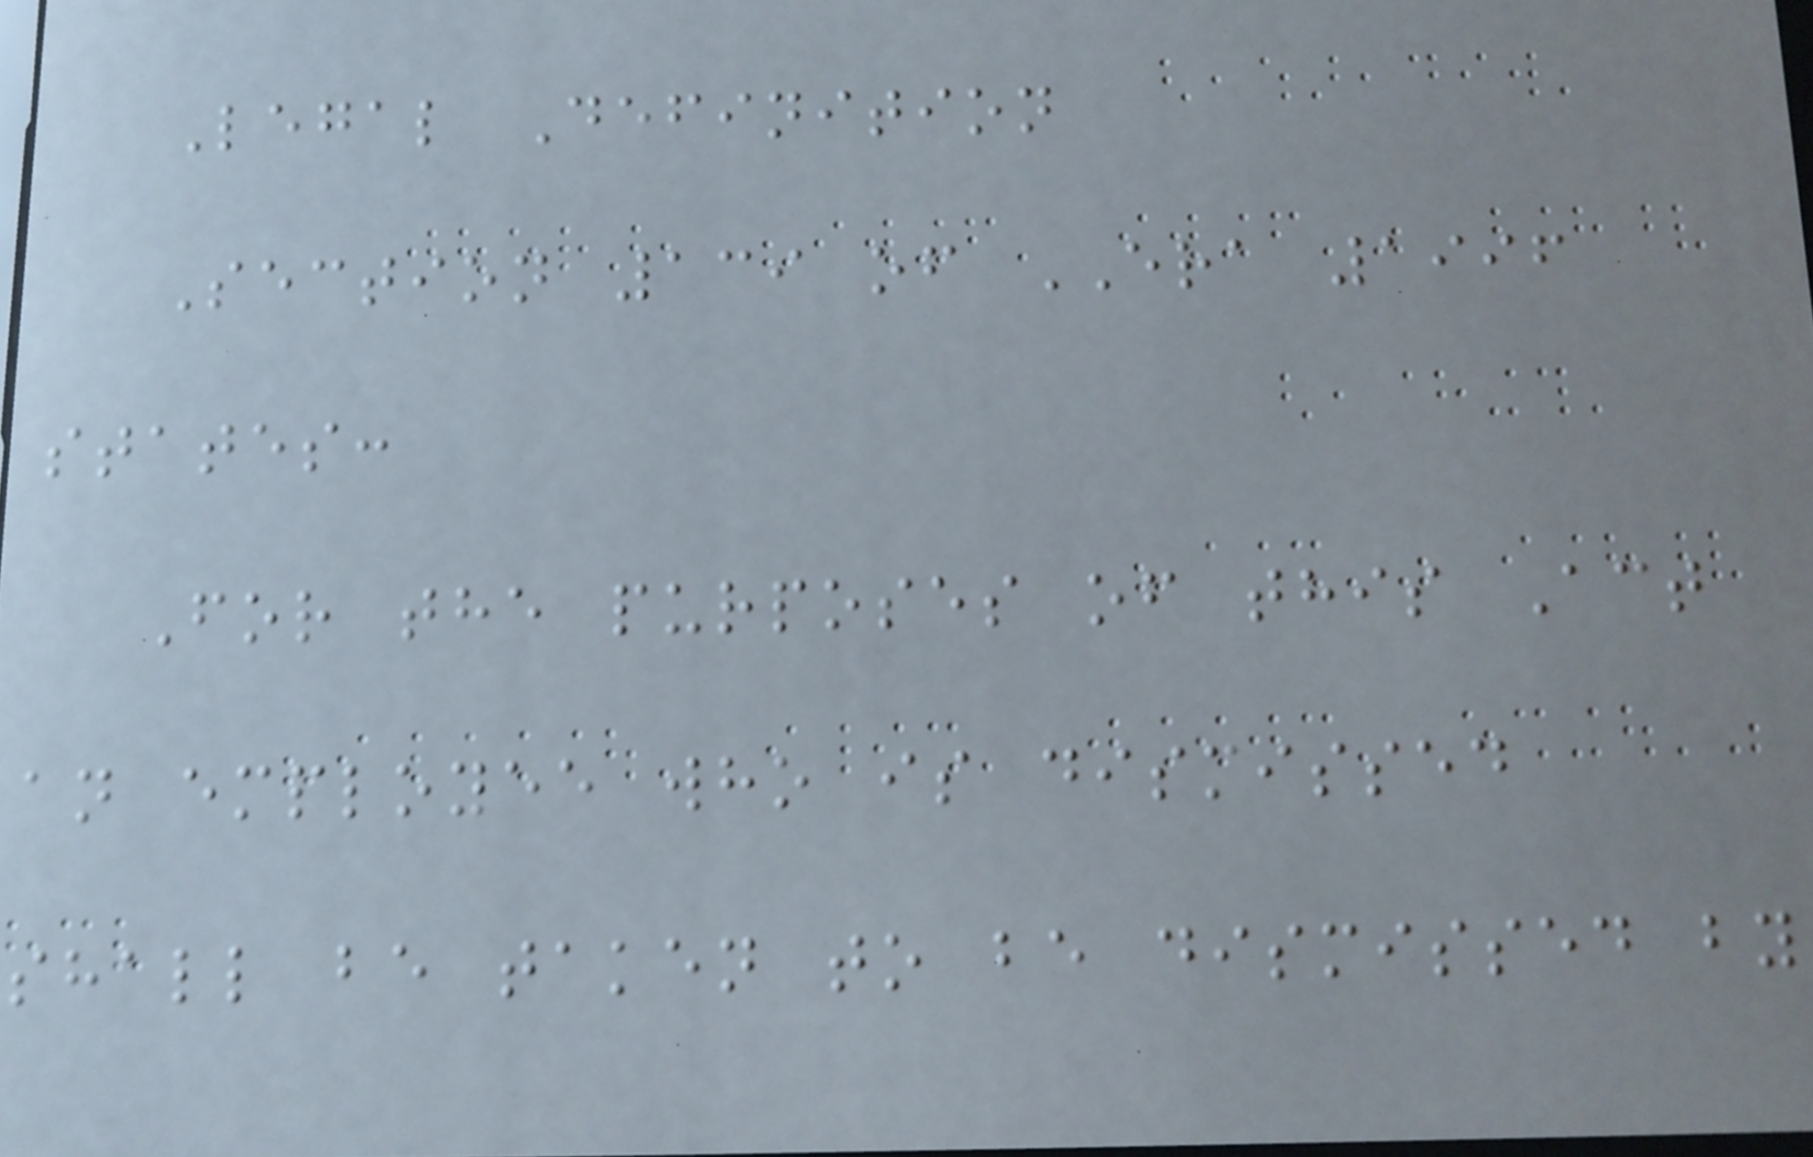Legal Definition
Section 139 of ERA 1996
states:
For the purposes of this Act
an employee who is dismissed
shall be taken to be dismissed by
